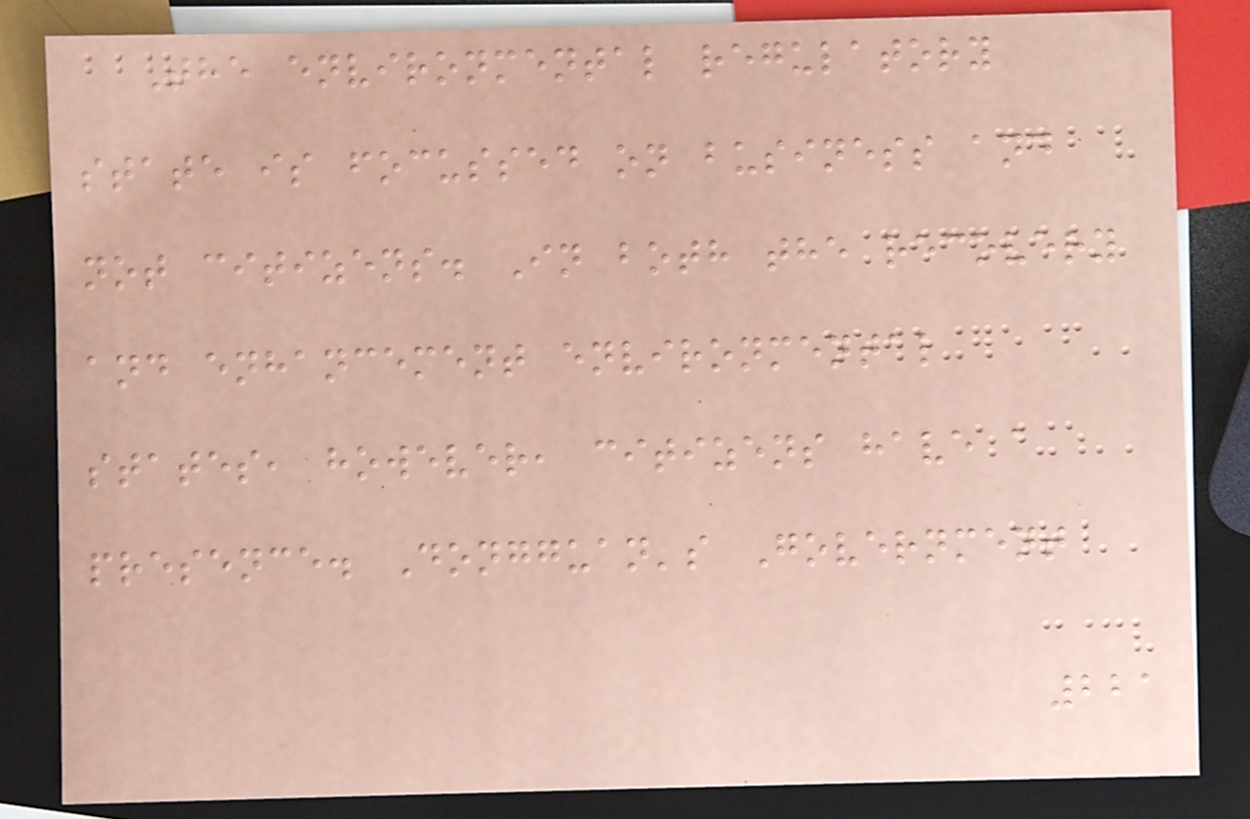The environmental regulatory
state is focussed on business and
not citizens. In both the recovery
and enhancement environmental
states, however, citizens have a
presence. Dongguan's Government
221
